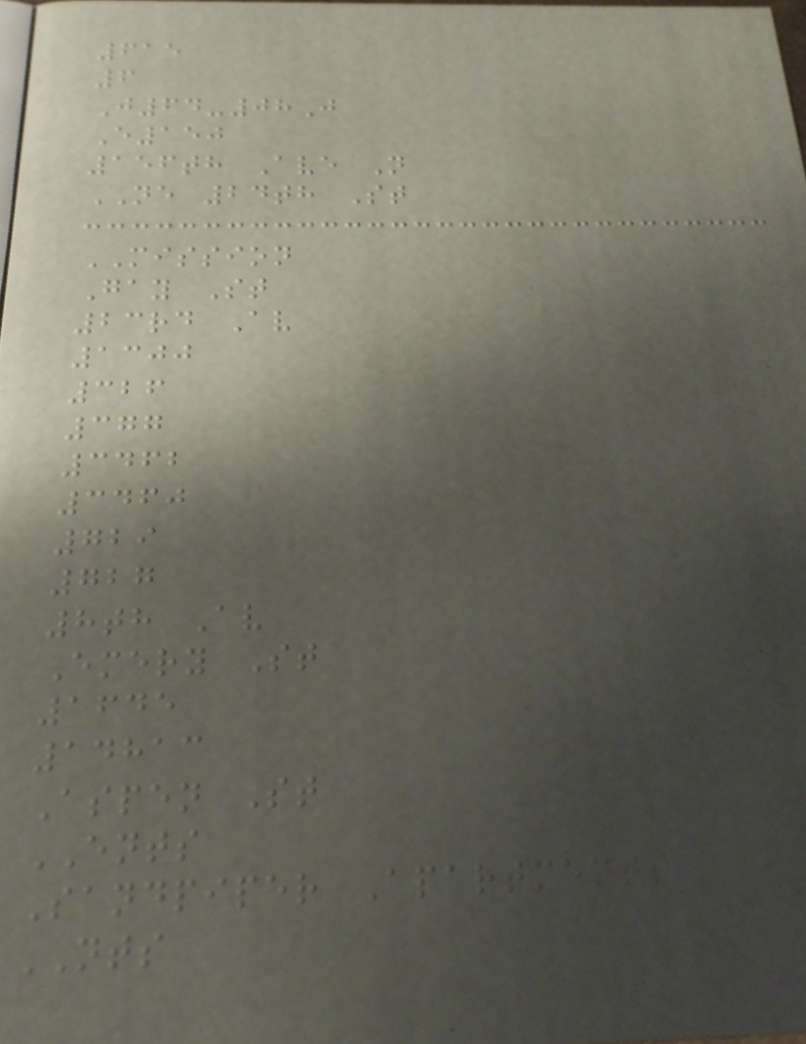615
6
J64-08J
E150
156th Ave N
NE 24th St
MISSION
Gay St
23rd Av
1300
326
377
3462
3460
729
727
8th Av
Emery St
1645
14813
Aspen St
ENTS
Sandpiper Apartments
NTS
